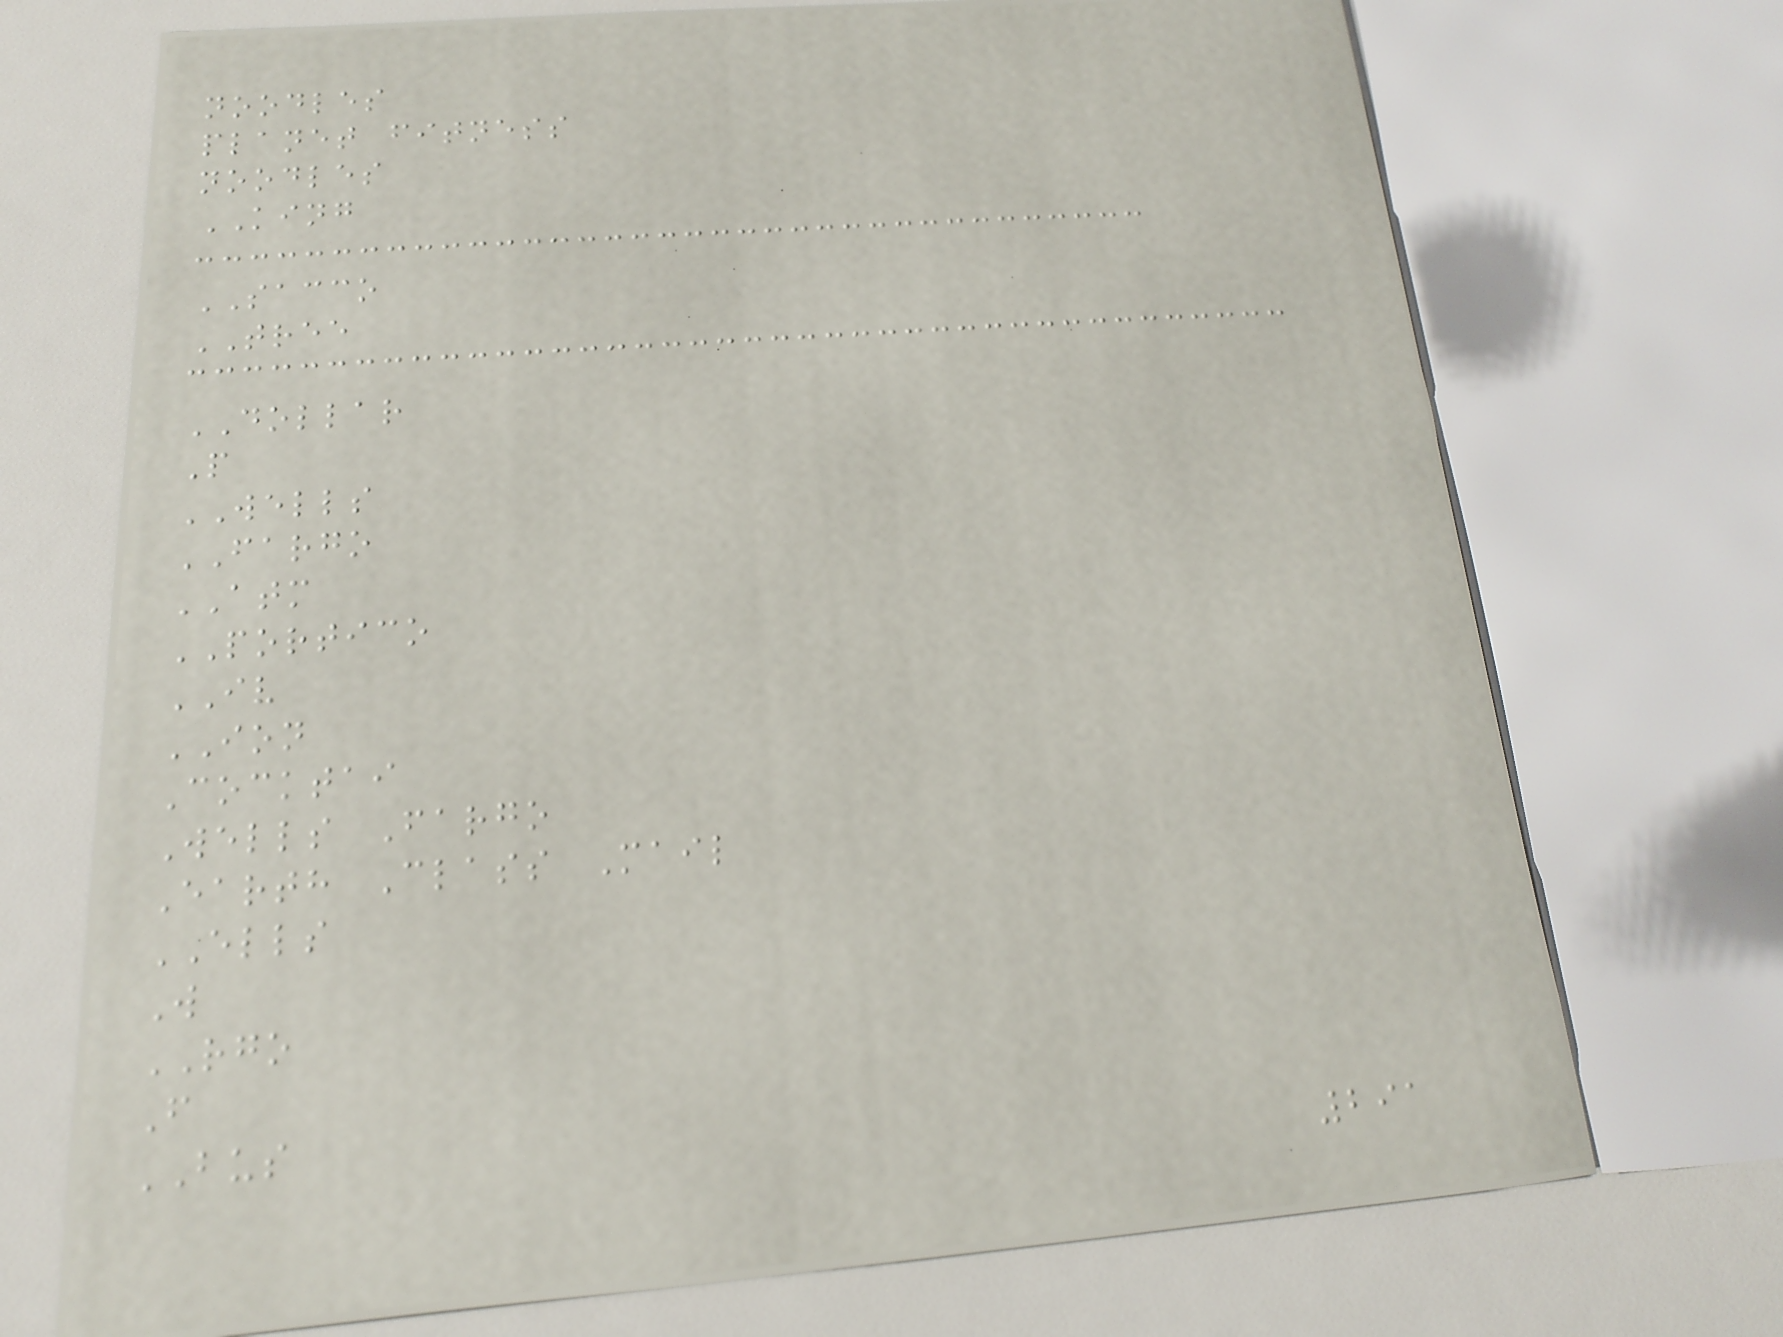noodles
planet fitness
noodles
KING
SACCO
TREE
DOLLAR
P
WELLS
FARGO
ATM
PORTICO
IV
ION
Cocktai
Wells Fargo
Earth Class Mail
ELLS
W
RGO
F
BUS
291
